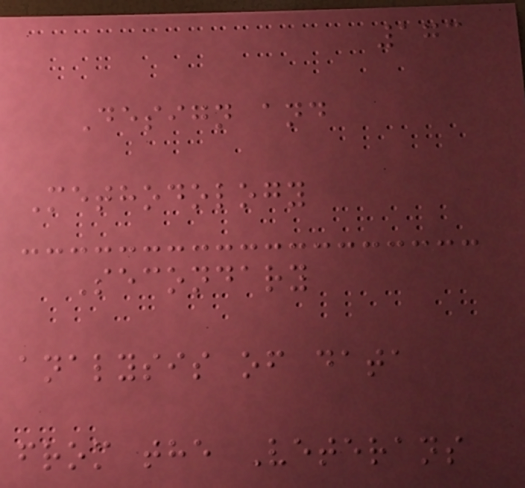173
Design and
Methodology
Secondary
analysis of data
from the Veterans
